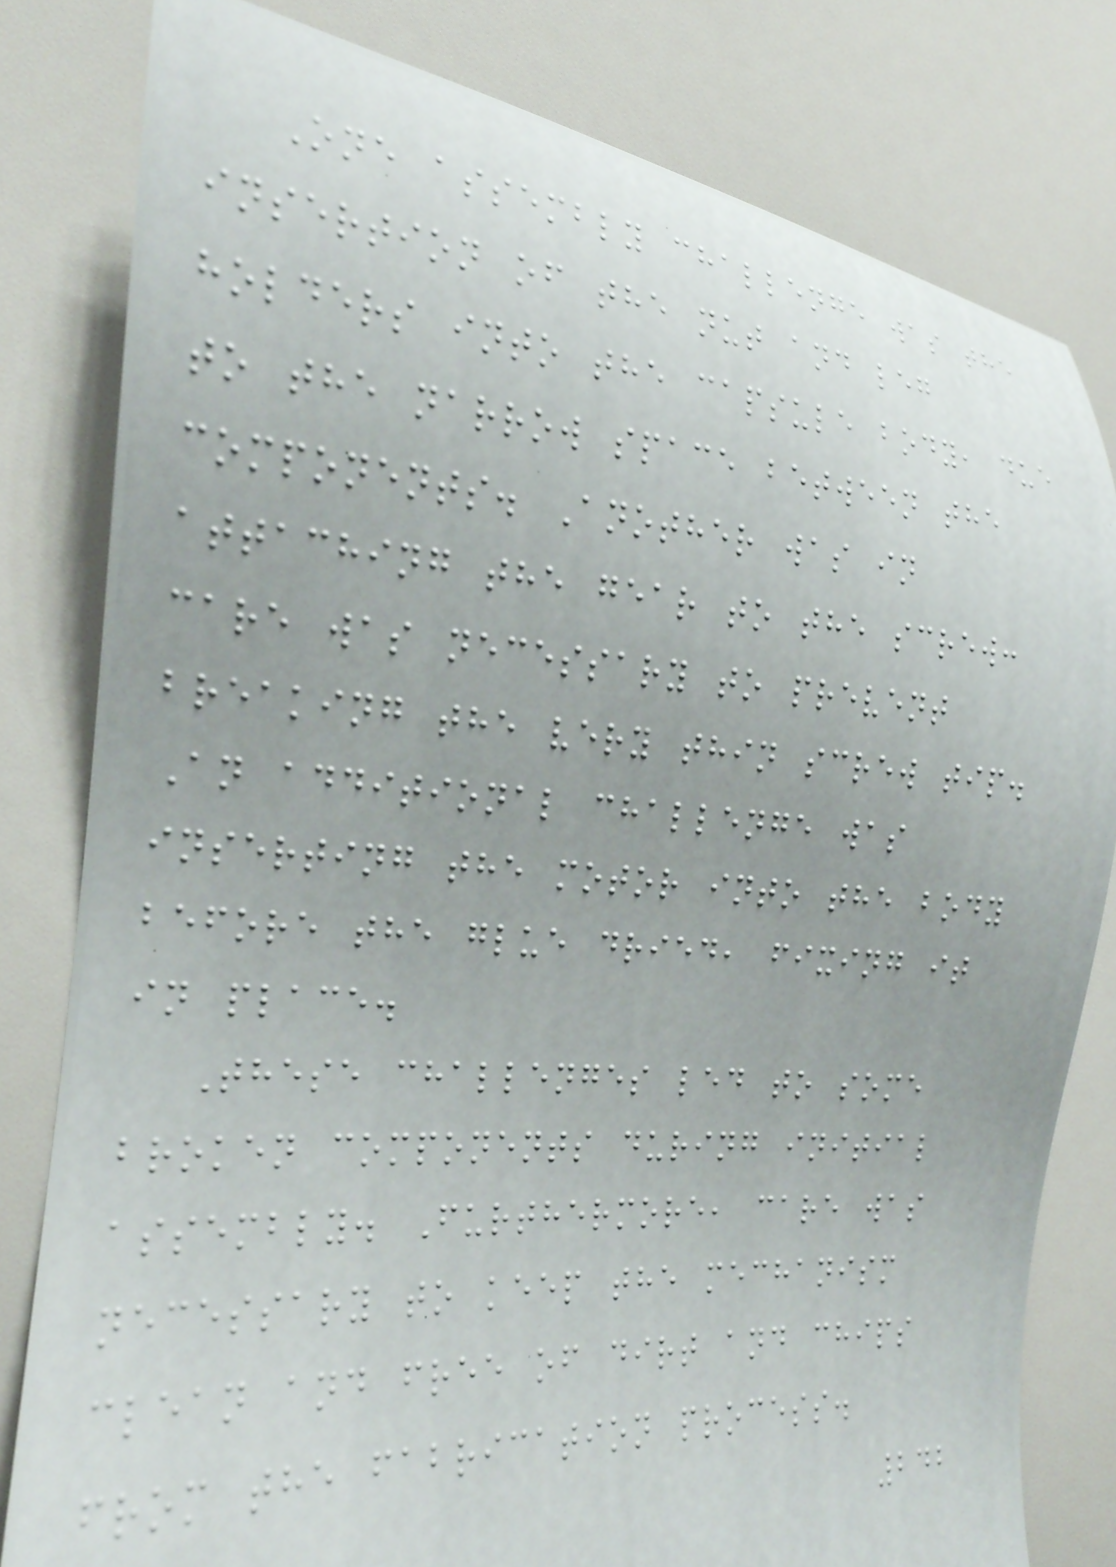One assembly challenge was the
insertion of the nut and leg
holders into the capsule body, due
to the narrow space between the
components. Another was in
attaching the gear to the screw:
care was necessary to prevent
breaking the very thin screw tip.
An additional challenge was
inserting the motor into the body
before the glue dried, fixing it
in place.
These challenges led to some
broken components during initial
assembly. Furthermore, care was
necessary to keep the mechanism
clean and free of dirt and chips
from the fabrication process.
242
